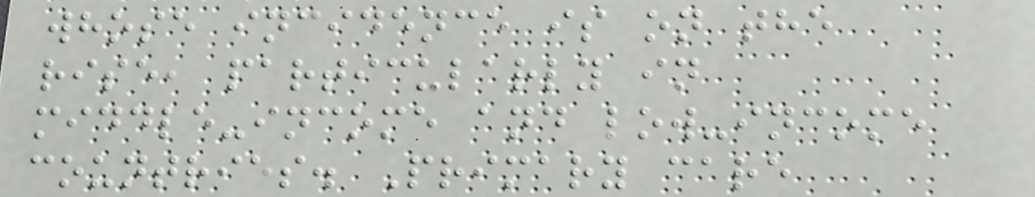whose incidence is on the
rise, particularly in
middle-income and low-income
countries. Primary care
